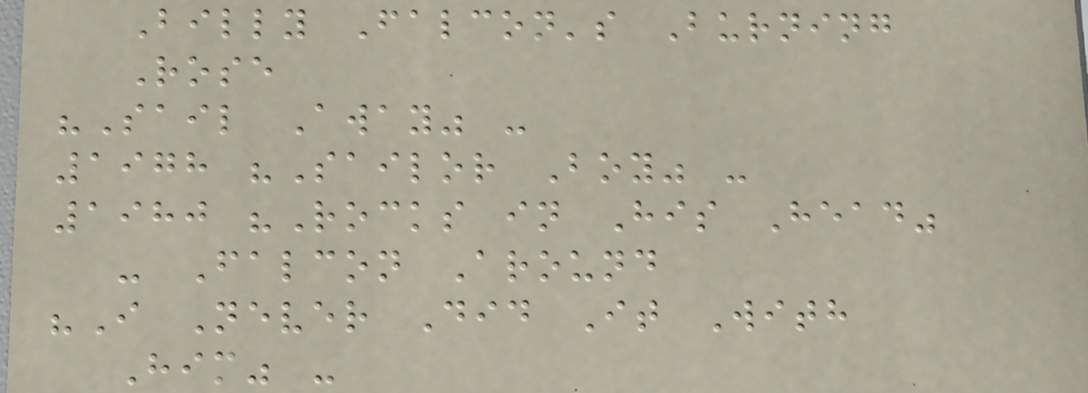Billy Falcon's Burning
Rose
"Sail Away" -
1978 "Sailor Boy" -
1980 "Rocks in His Head"
- Falcon Around
"I Never Did It With
Him" -
